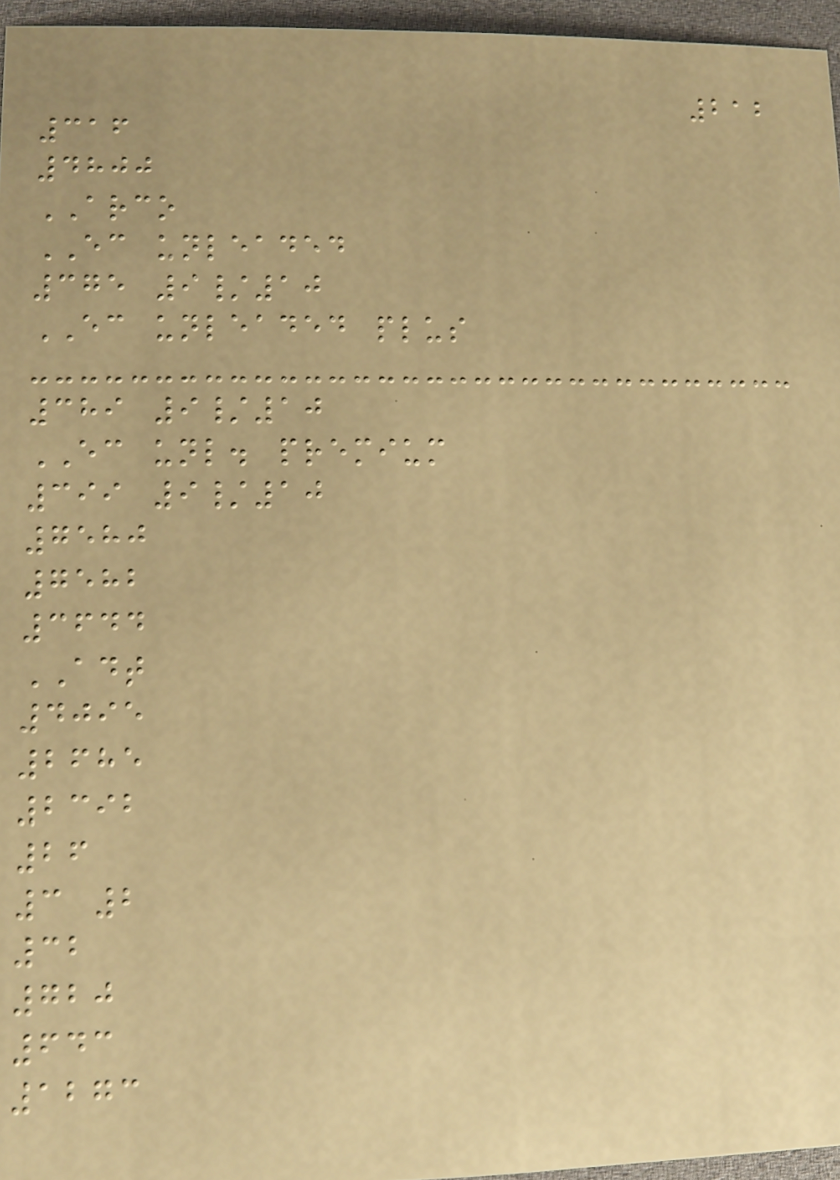212
316
4800
ARCO
EC unleaded
375 9/10
EC unleaded plus
389 9/10
EC unl. premium
399 9/10
7580
7582
3644
ADT
4095
2685
2392
26
3 2
32
720
643
1273
